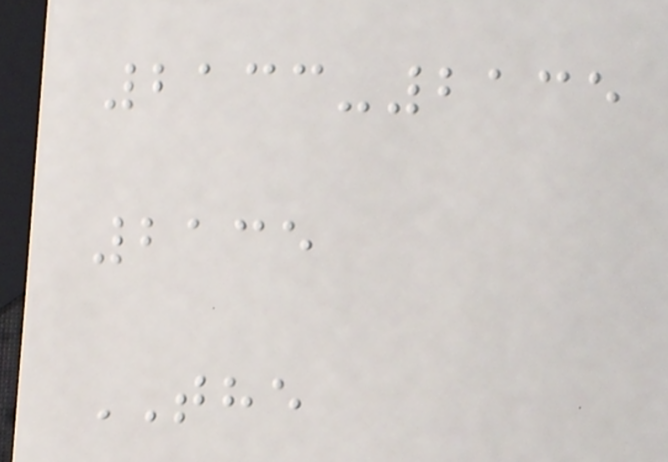2133-2135
2135
THE
